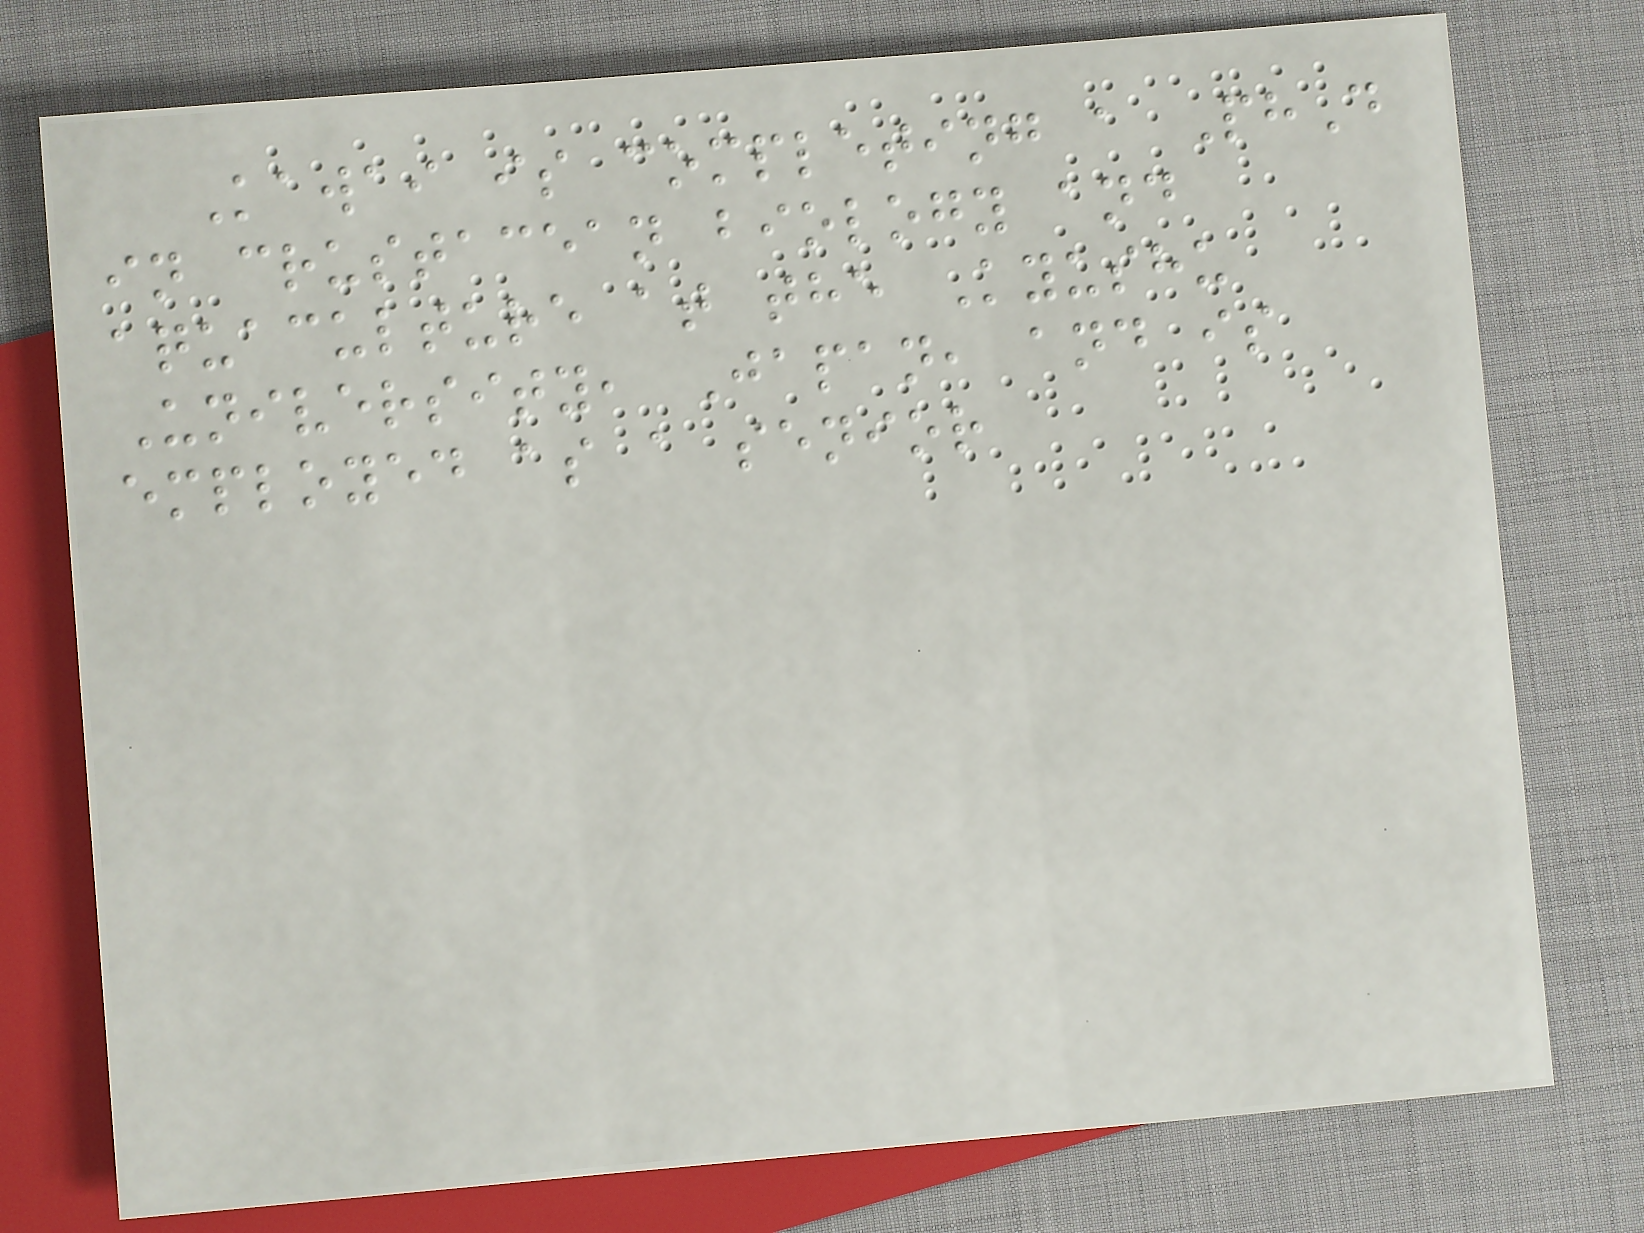Kawai is completing a PhD
in crustacean biology and
aquaculture at the Kyushu
University, Japan, and is
employed as a senior
